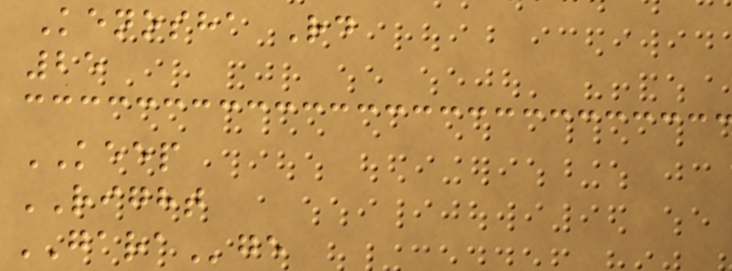Kenosha Rd
25
KEEP
RIGHT
GARAge
